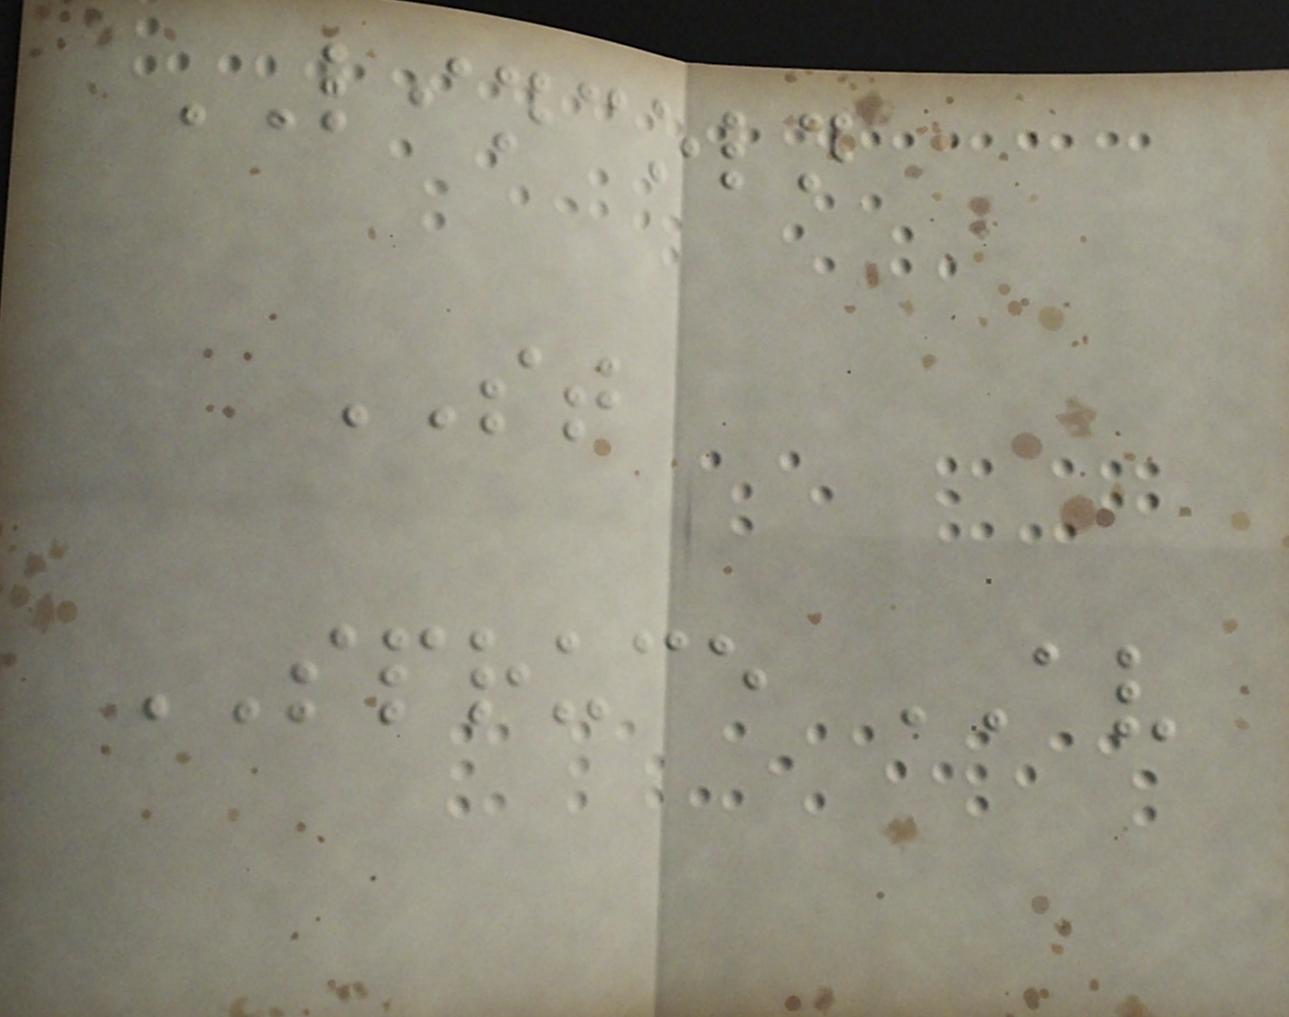LINCOLN
ST
SPRUCE AV
